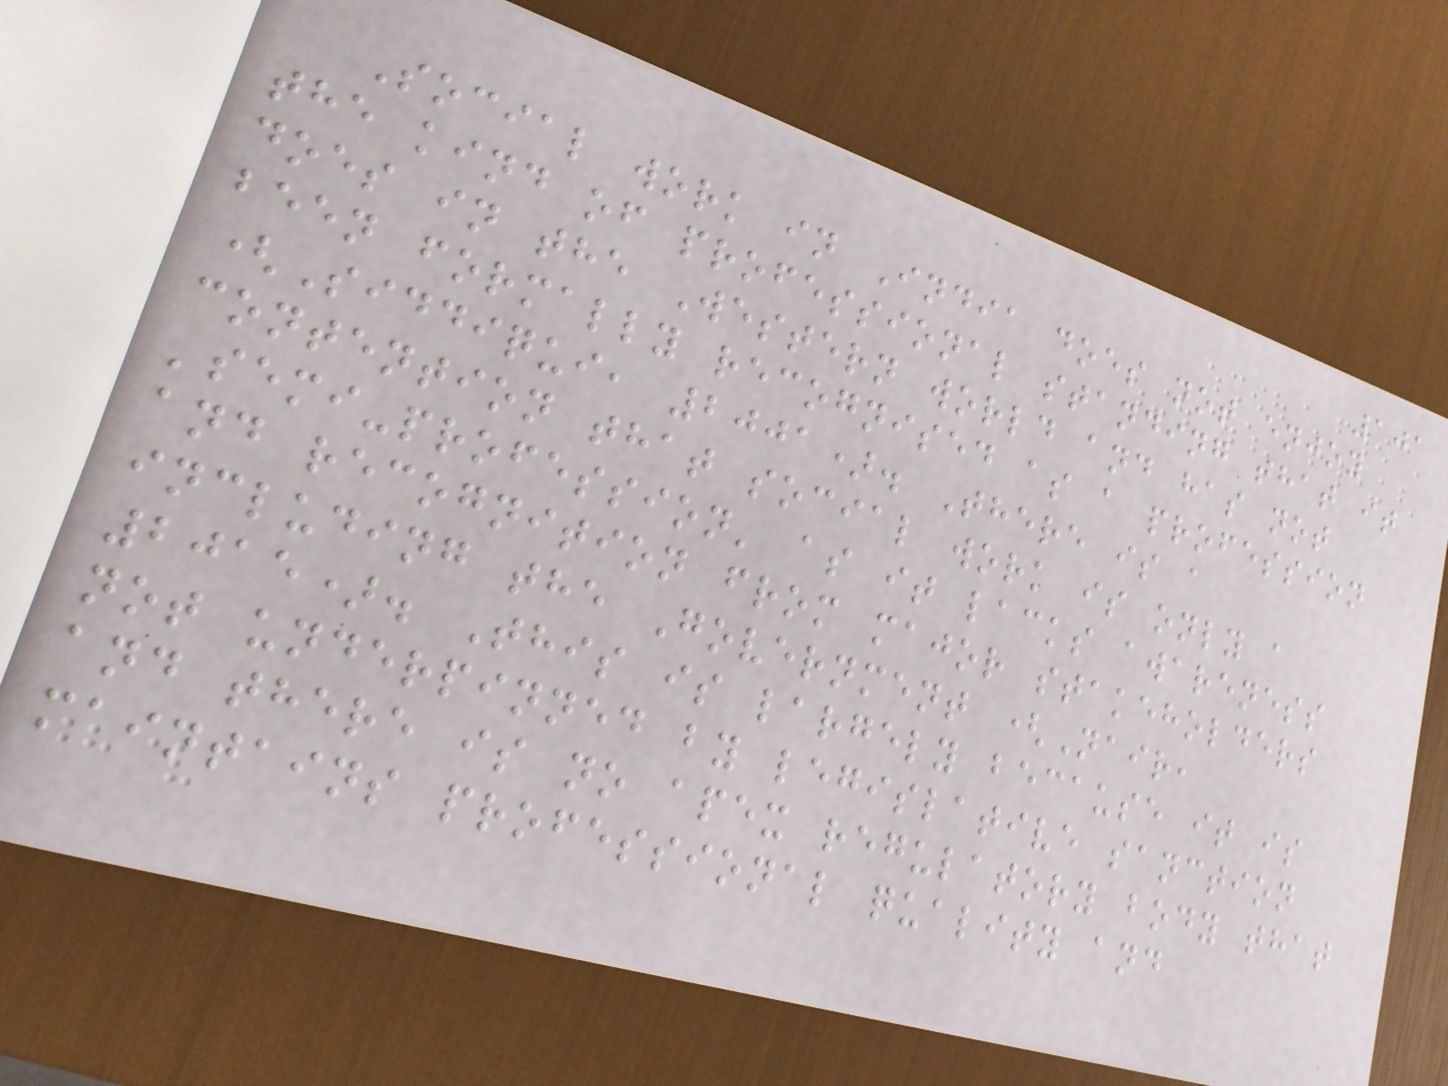101
Social work in India does not enjoy
the kind of professional standing that it
does in the Western world and has not
been formally recognised as a profession
(Siddiqui, 2001). There is a
contention that social work is only a
'semi-profession' as it lacks awareness
and recognition from major stakeholders
including the Government (Nair,
2015). This is largely because it is
not underpinned by legislative sanction
and there is no apex regulatory body that
maintains professional quality and
